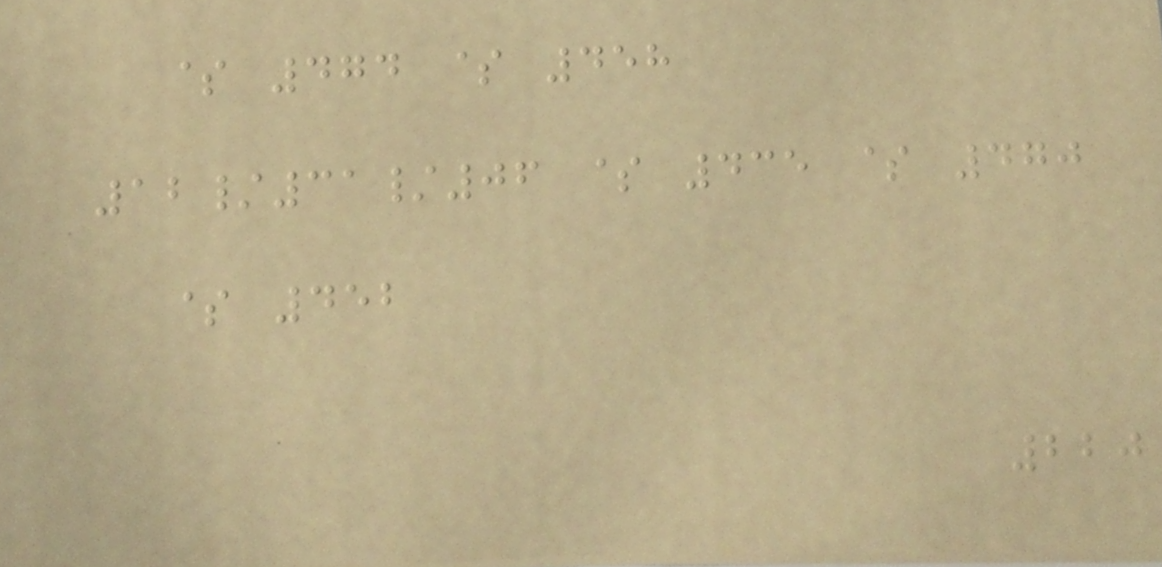$ 474 $ 458
12/31/06 $ 435 $ 470
$ 452
220
